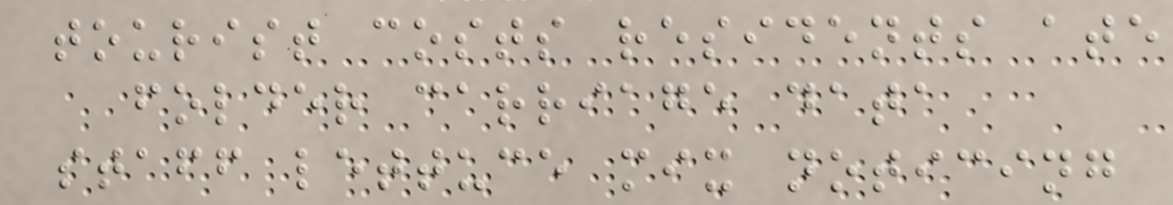tourist costs residents ate
folder carriage data
staff lettuce mix noticing
